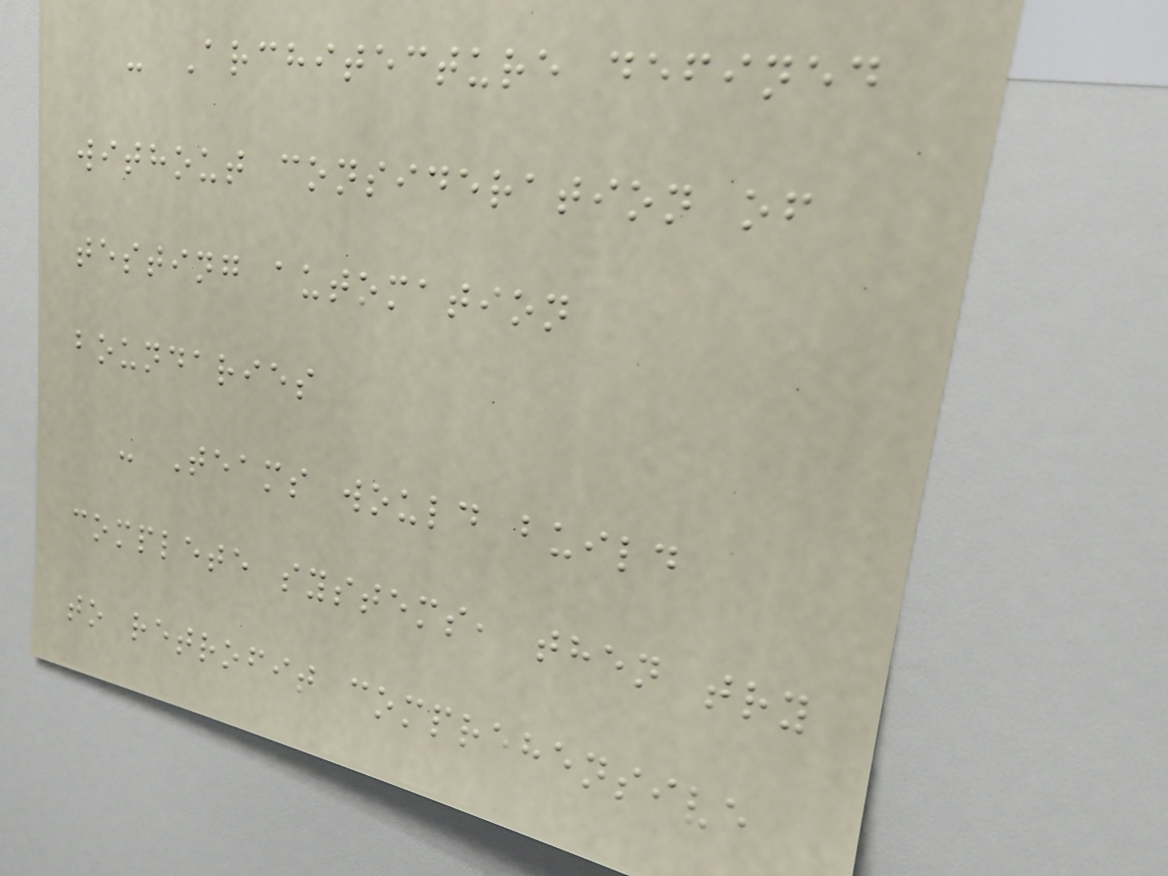- Architecture defined
without consideration of
testing automation
boundaries
- Teams would build
complete systems, then try
to retrofit comprehensive
